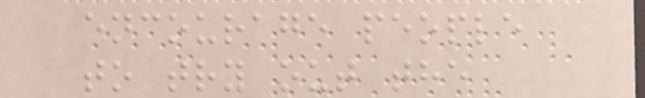encourage people
to try out the
